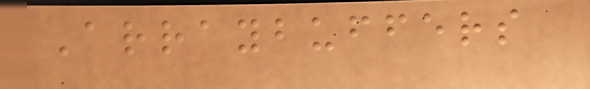Arraybuffers
